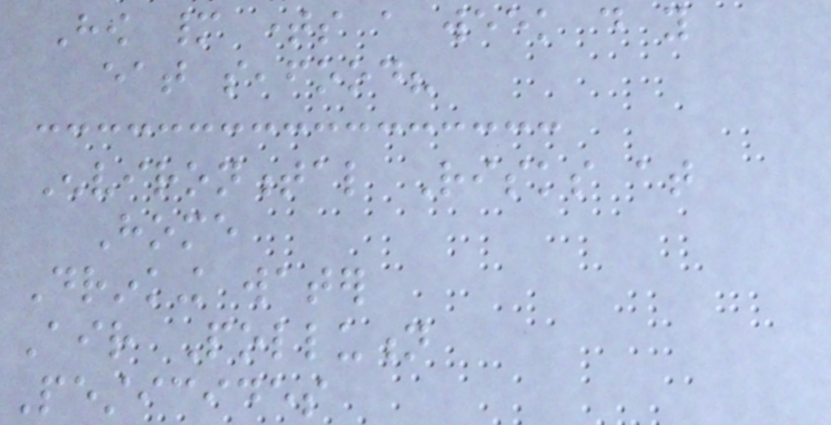How many times a week do you
eat seafood?
Environmental Risks at
Home
Drinking water
Air Pollution
Pesticides
